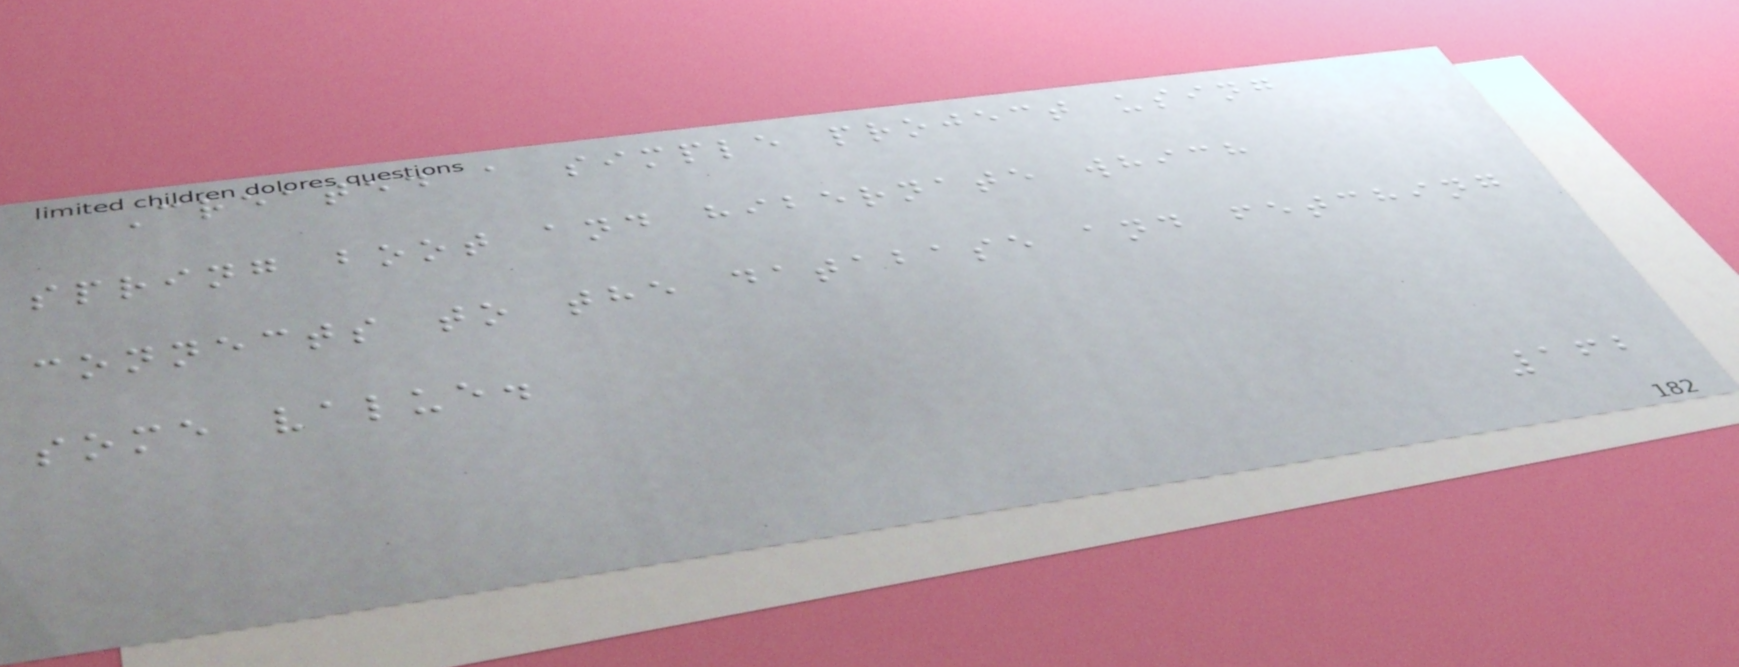Created a simple project using
spring boot and hibernate which
connects to the database and fetching
some value.
162
